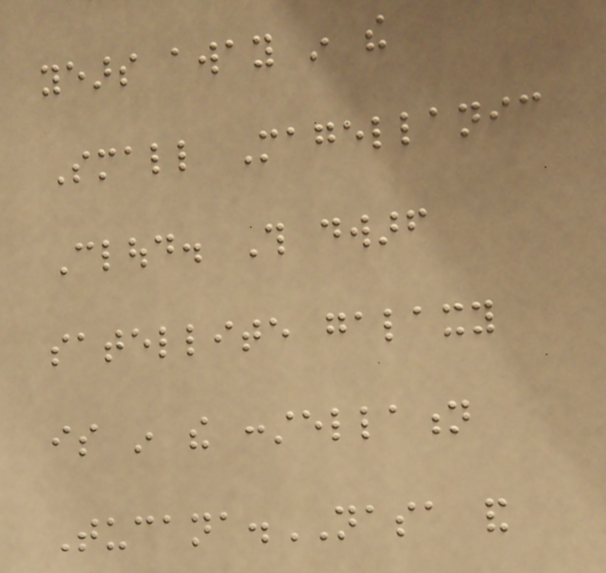years away in the
Small Magellanic
Cloud. This dwarf
satellite galaxy
is in the constellation
Tucana.NASA and
